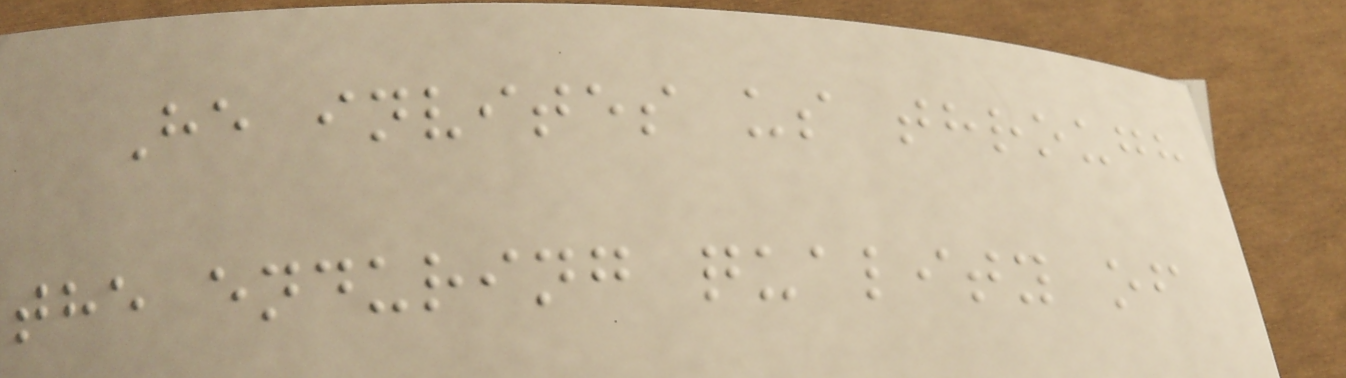He invites us through
the enduring quality of
